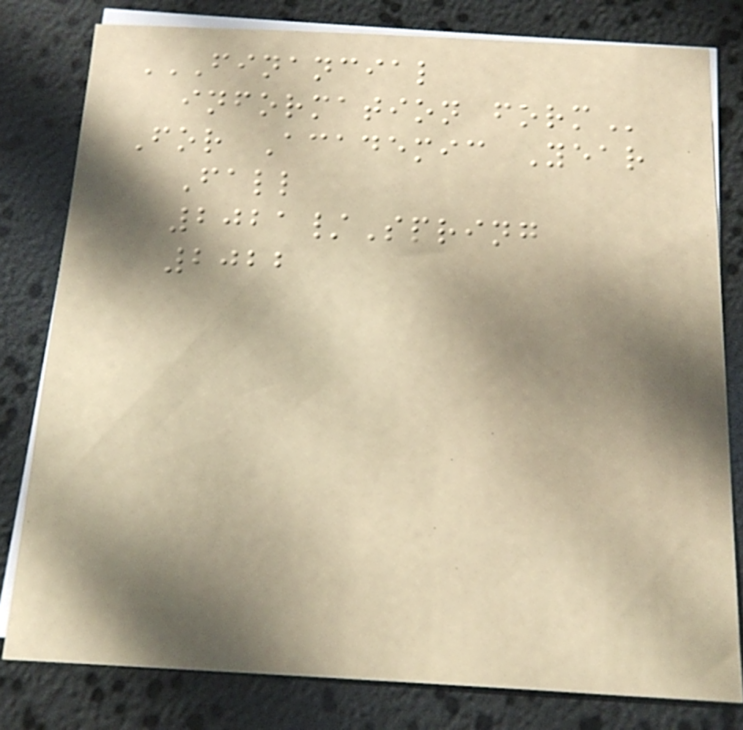FINANCIAL
INFORMATION FORM
For Academic Year
Fall
2021/Spring
2022
